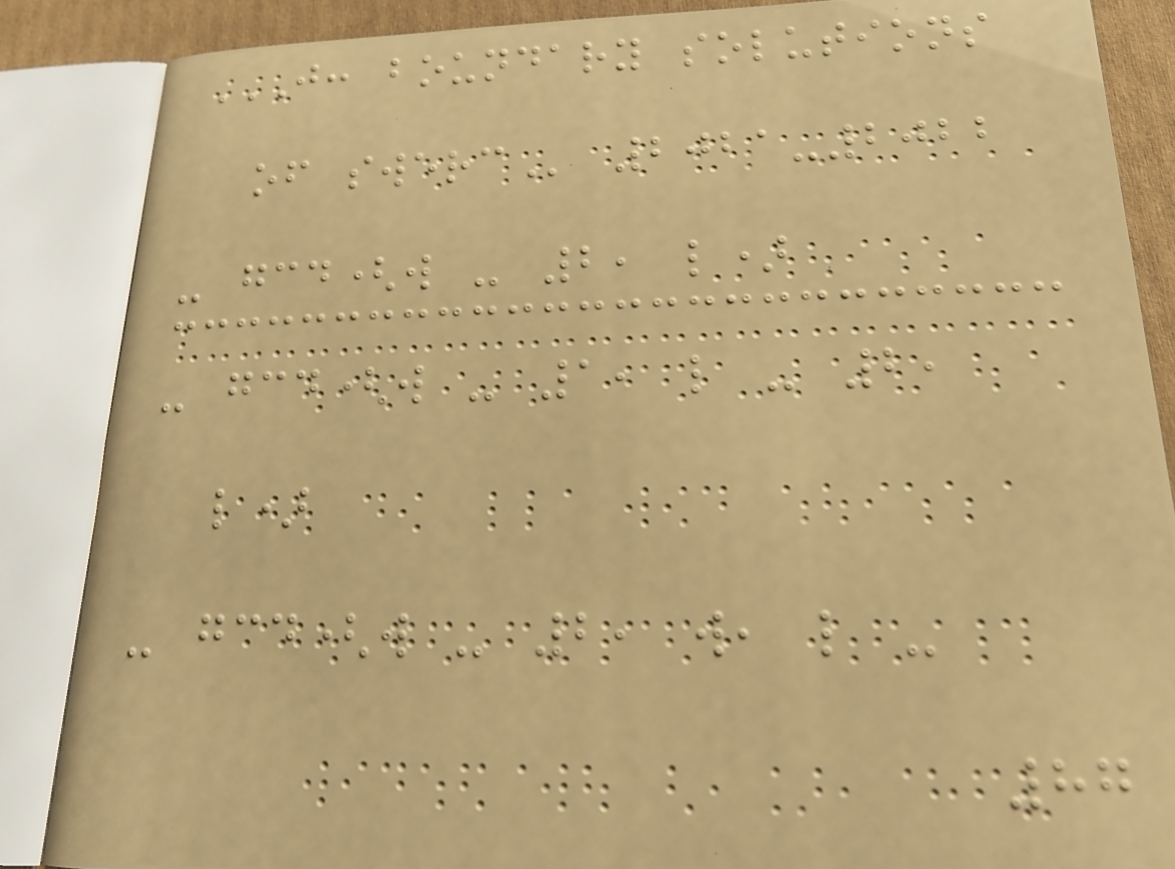J: BOUNDARY SOLUTIONS
OF SWERC 2021-2022
- gcd(w - 2, l)
- gcd(w - 1, l - 2,
l)
- gcd(w - 2, w, l -
87
